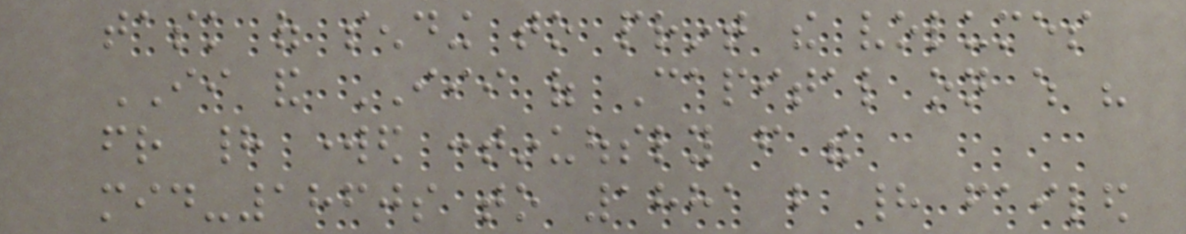task of sending to print the volumes
II and III of Capital on which his
friend had worked continuously from the
mid-1860s to 1881 but had failed
